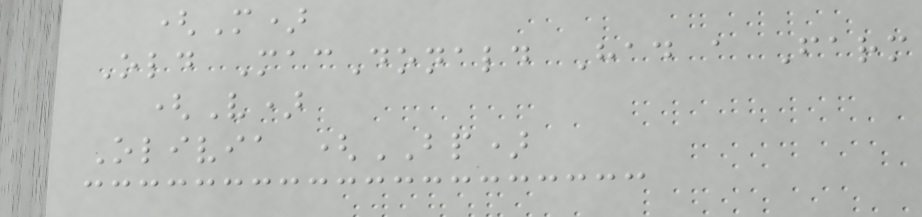(M)
Old MacDonald Had a Farm
(V)
Olivia (BP)
